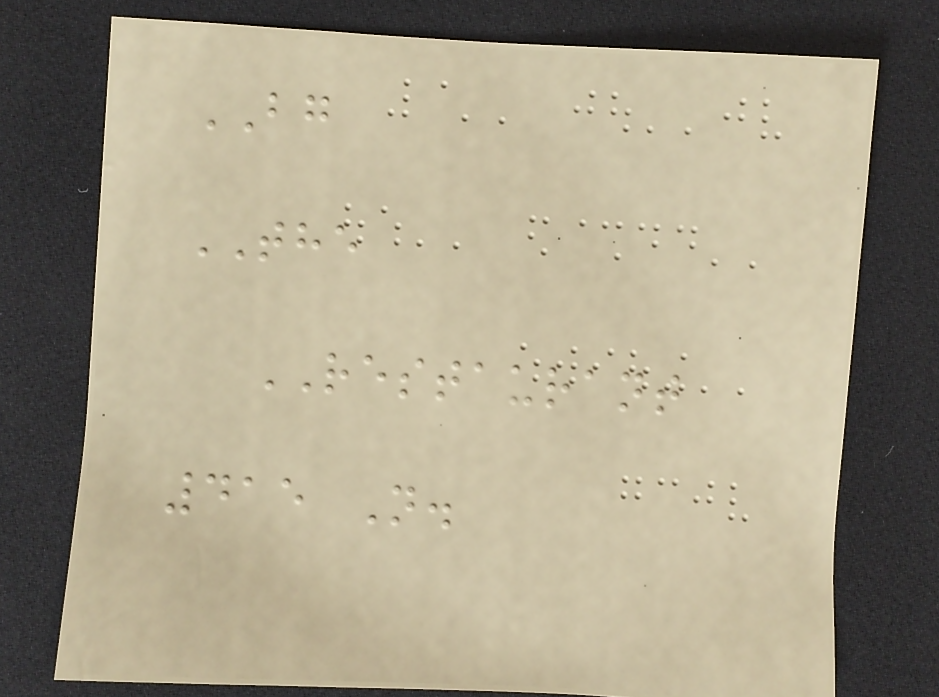BG
THE
RESTAURANT
415 N.
